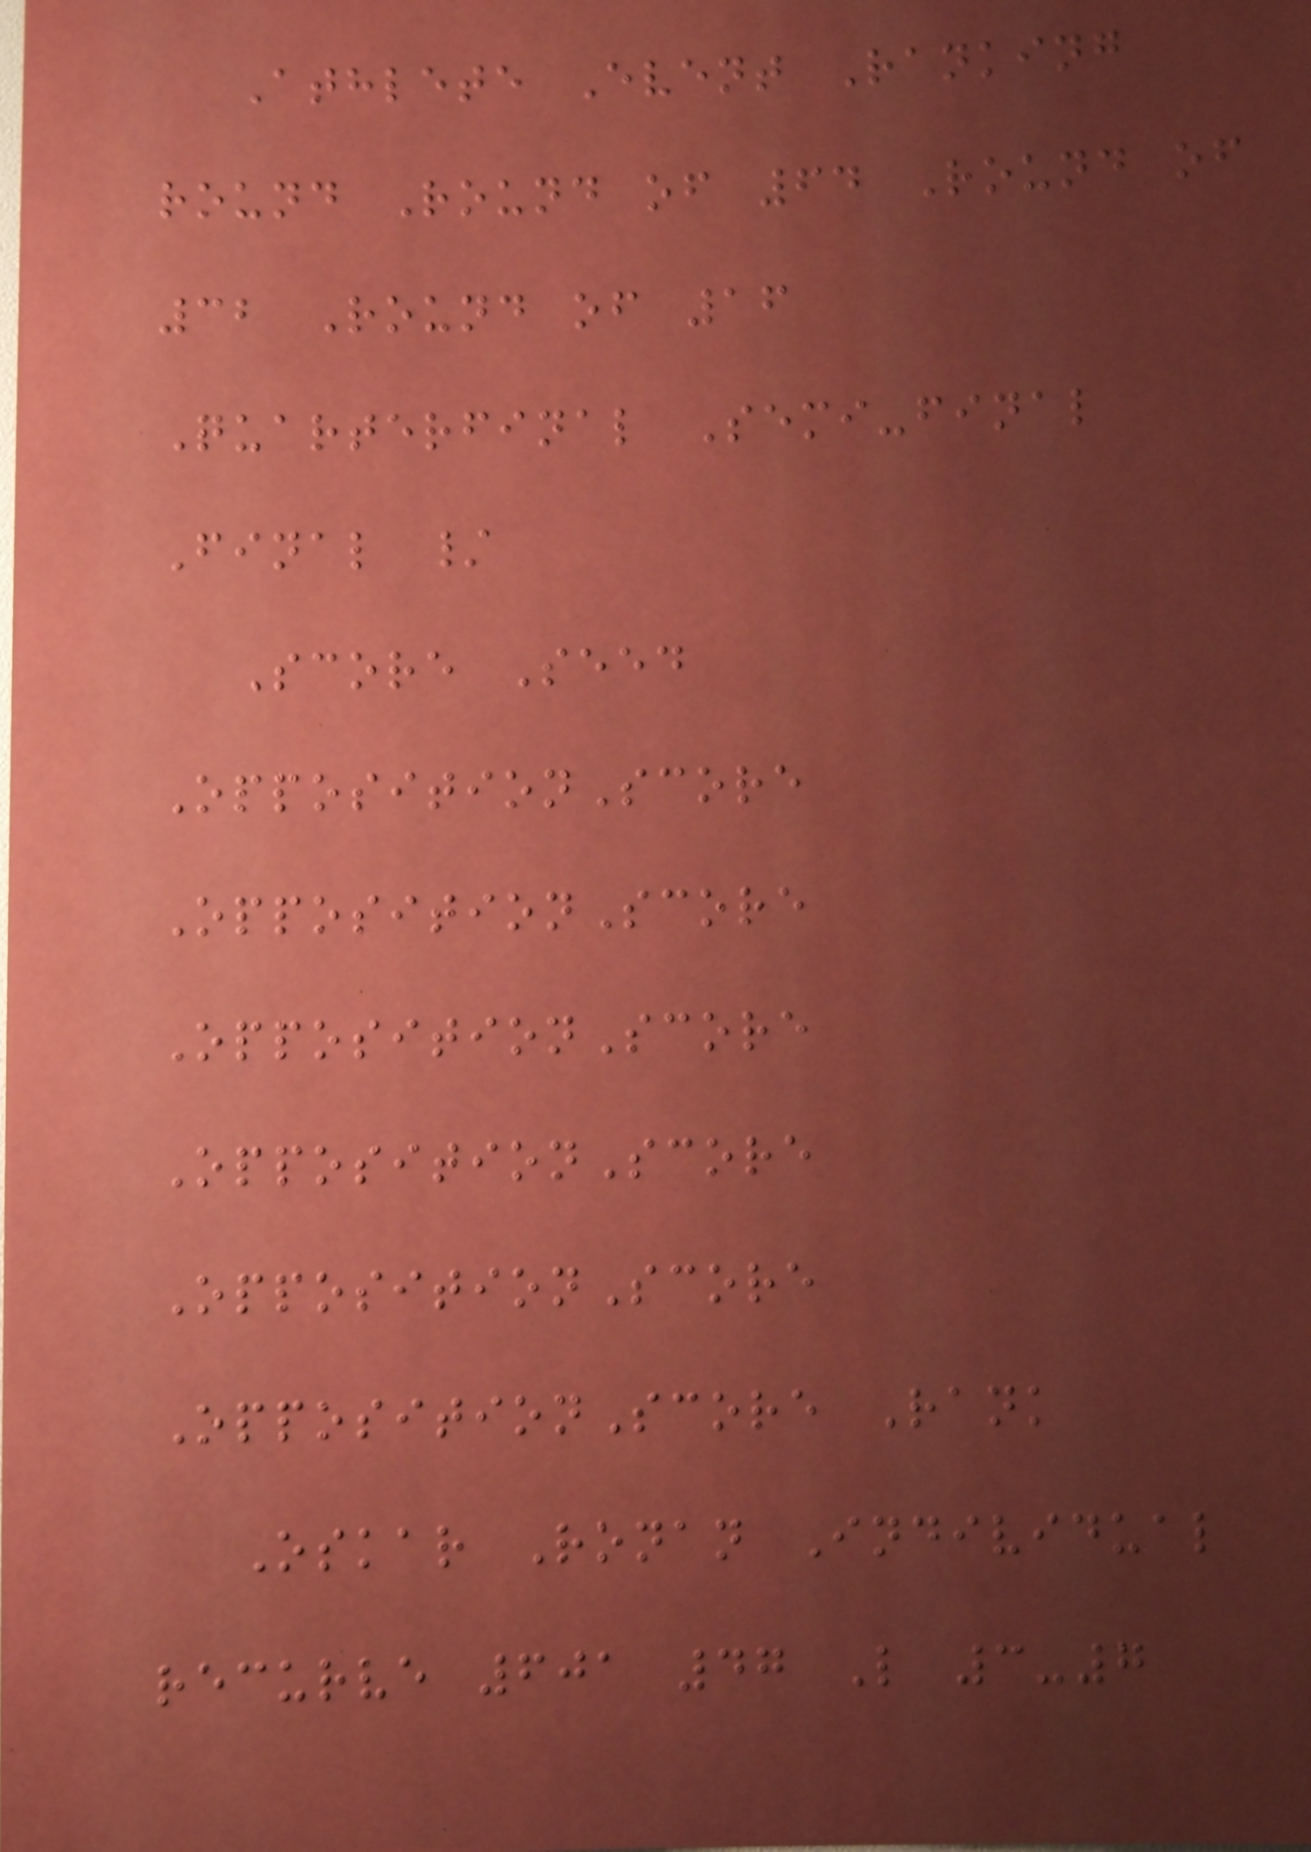Athlete Event Ranking
round Round of 64 Round of
32 Round of 16
Quarterfinal Semi-final
Final /
Score Seed
OppositionScore
OppositionScore
OppositionScore
OppositionScore
OppositionScore
OppositionScore Rank
Oskar Ronan Individual
recurve 601 47 L 3-7
